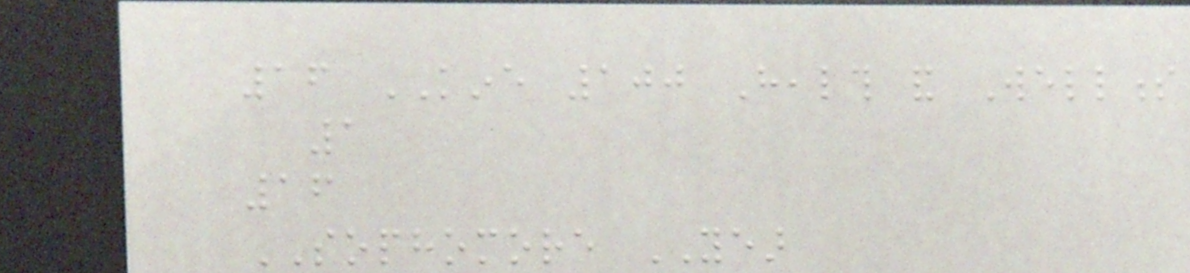16 KINE 100 Health and Wellness
1
16
SOPHOMORE YEAR
